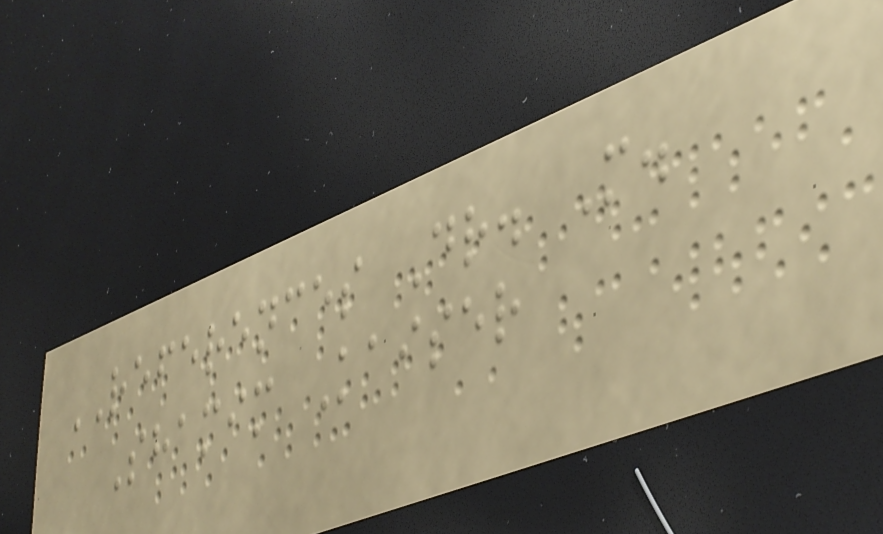REFERENCES Dr. M.
Shamim Kaiser
